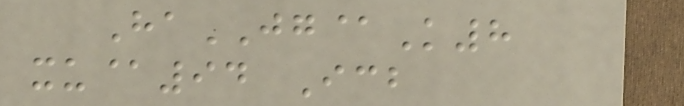HaJG@K8
xu@94 Icb
